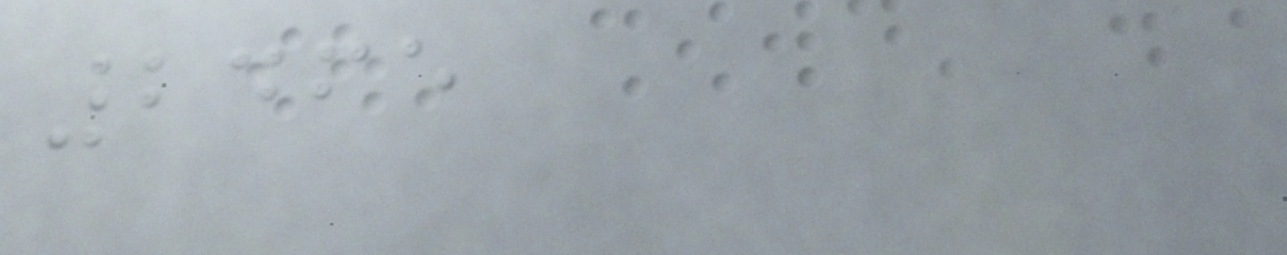2465
